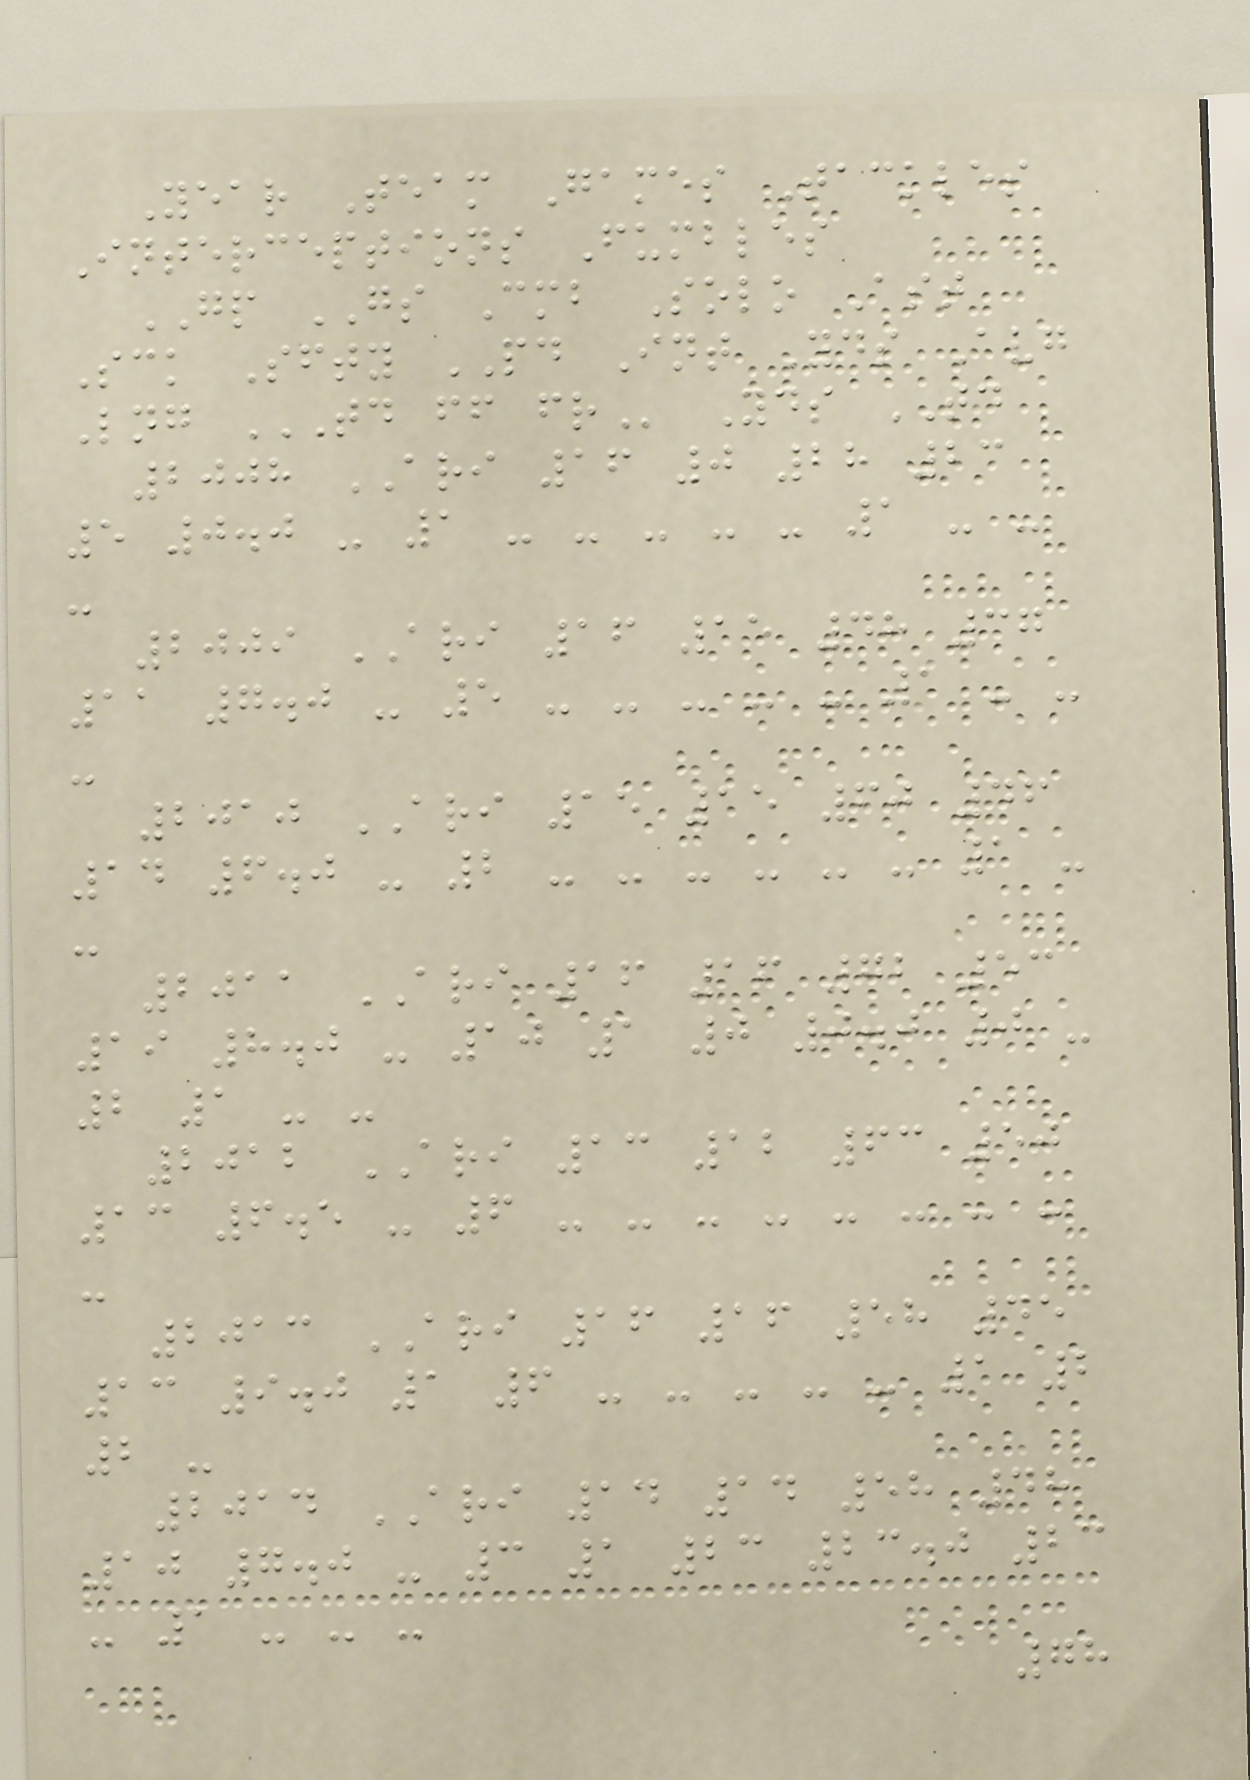Year Team Games Tackles
Interceptions Fumbles
GP GS Cmb Solo Ast
Sck Sfty PD Int Yds Avg
Lng TD FF FR Yds TD
2008 ARI 16 0 28 23
5 0.0 - 1 - - - - - 1 - -
-
2009 ARI 16 15 48 37
11 7.0 - 5 - - - - - 1 - -
-
2010 ARI 15 15 60 46
14 6.0 - 2 - - - - - - 1 -
-
2011 ARI 16 16 72 53
19 8.0 - 10 1 0 0.0 0 -
2 1 - -
2012 ARI 13 12 63 50
13 6.5 - 6 - - - - - - - -
-
2013 ARI 16 16 58 45
13 9.0 1 6 - - - - - 1 2
2 -
2014 ARI 14 14 58 48
10 7.0 - 3 1 23 23.0 23
- 1 - - -
78
